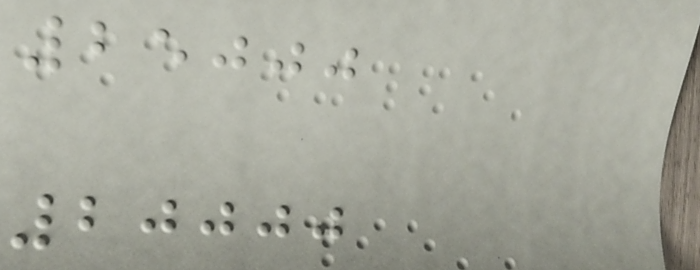25000
20000
